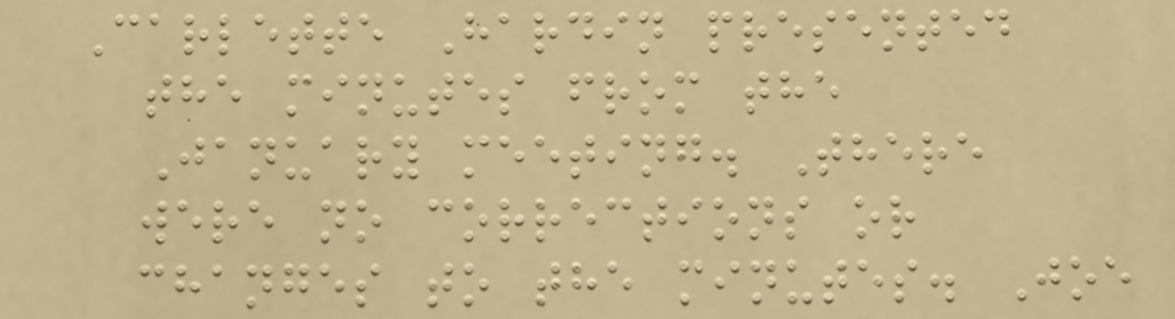Carlette Hardin presented
the minutes from the
January meeting. There
were no corrections or
changes to the minutes. Joe
